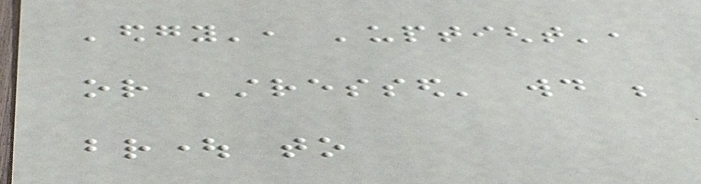'edgy', 'uptight',
or 'stressed' would be
brought to
